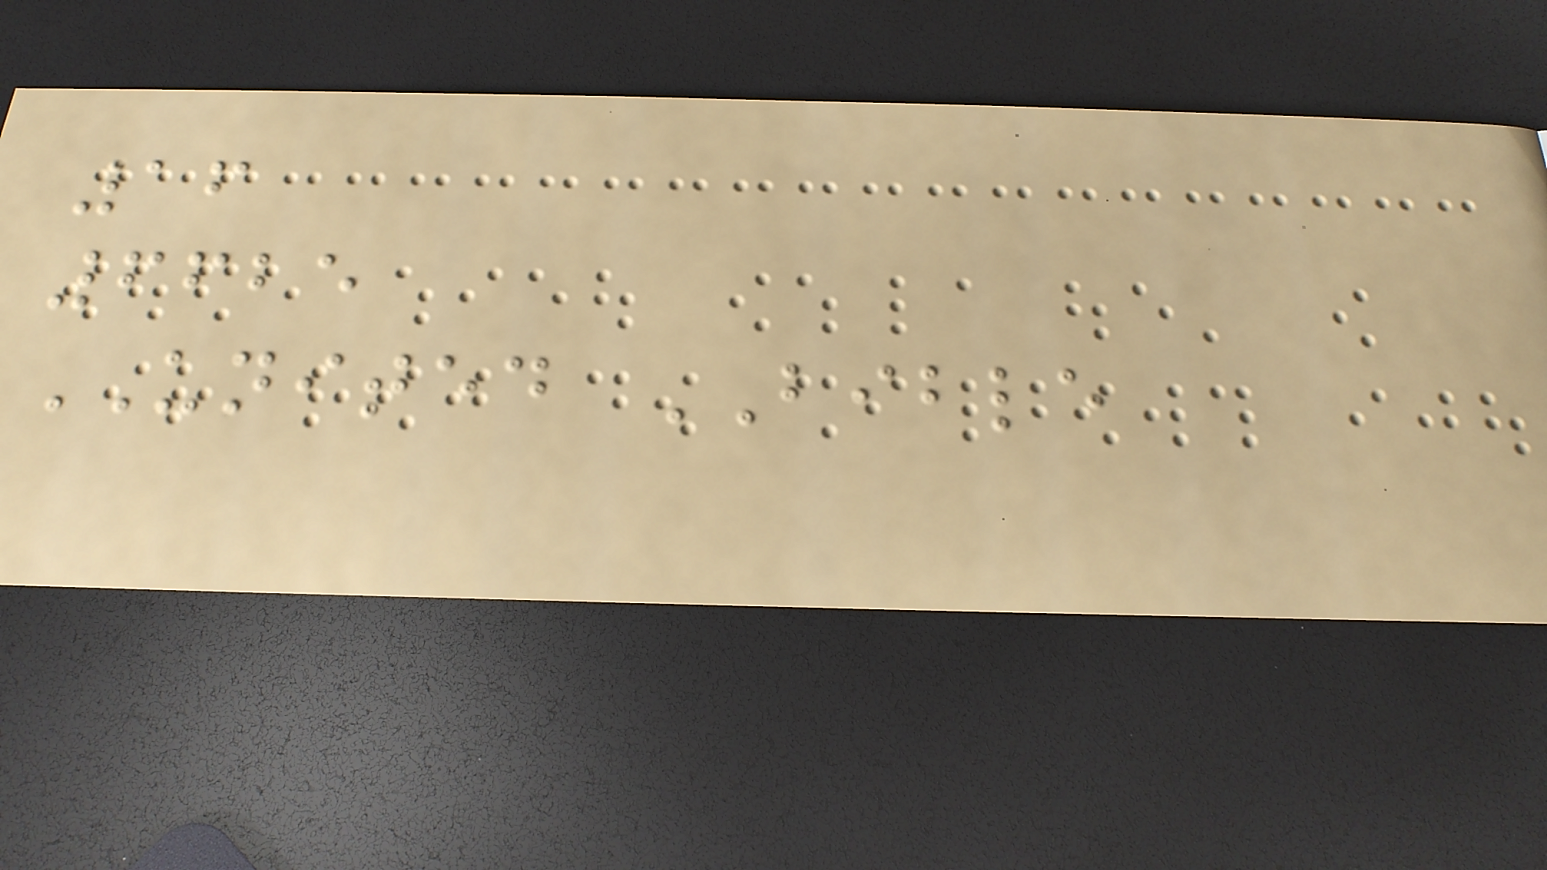16
6625
UNITED BIBLE
